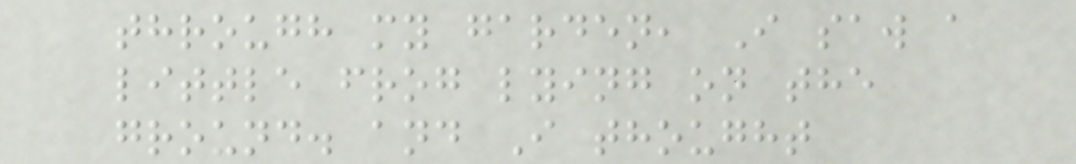through my garden, I saw a
little frog lying on the
ground. and I thought
